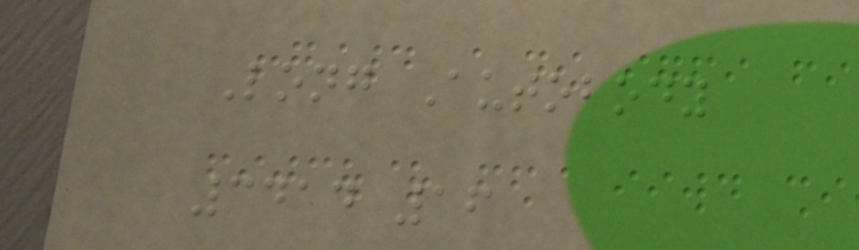Long Autobody
3414 16
